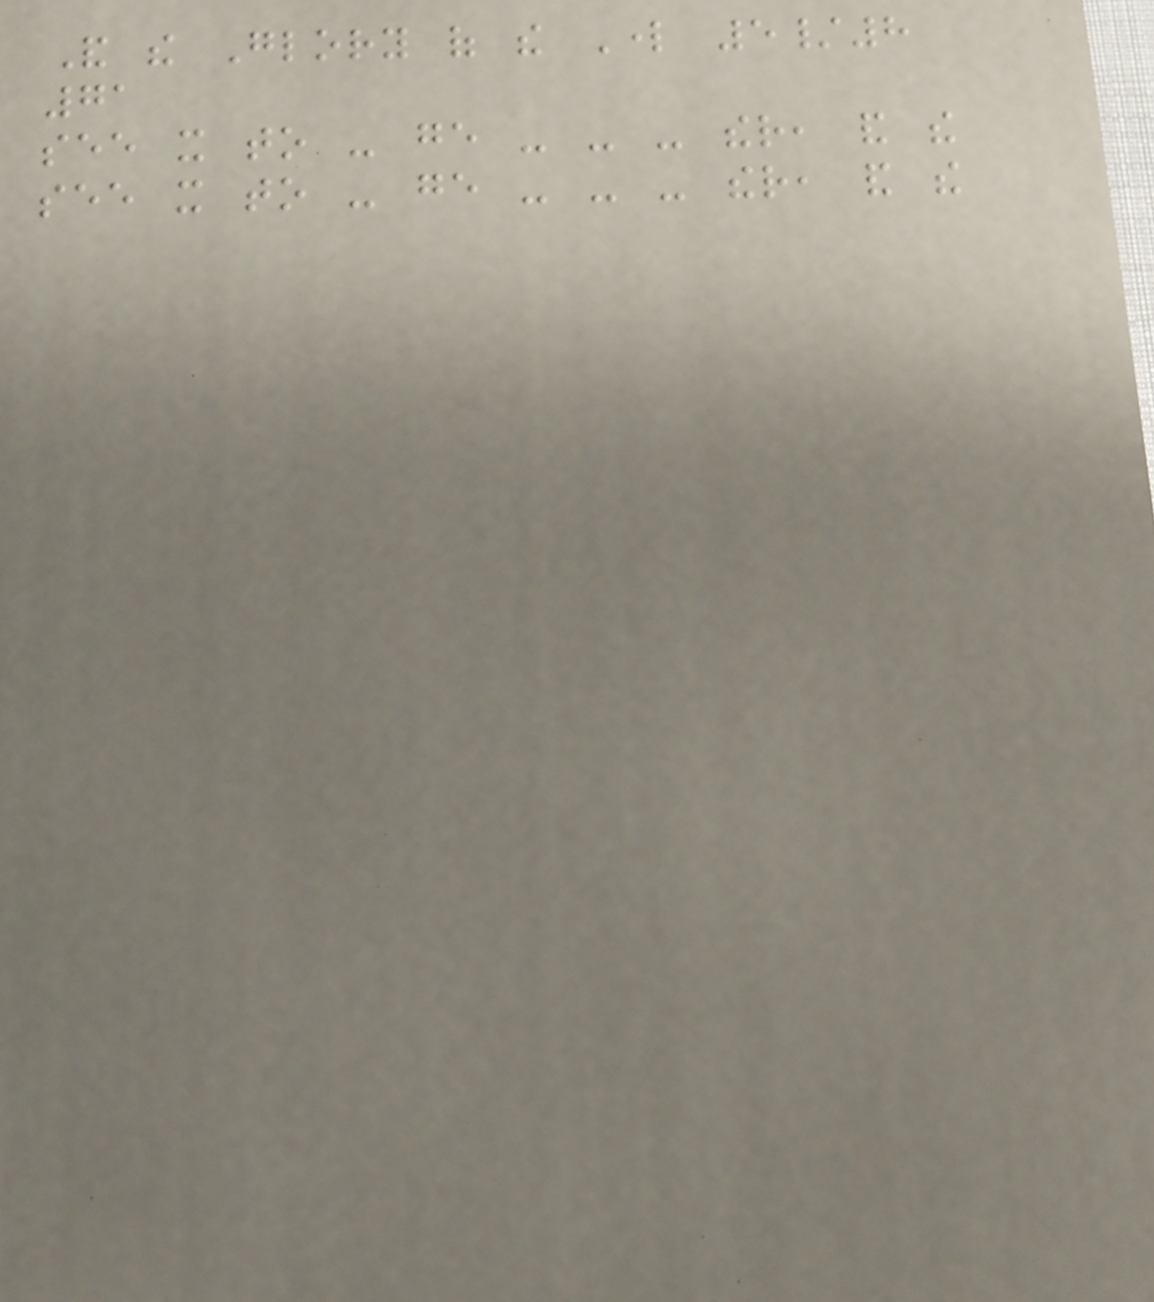And the Glory of the Lord 5/8
71
see it to - ge - - - ther, and the
see it to - ge - - - ther, and the
